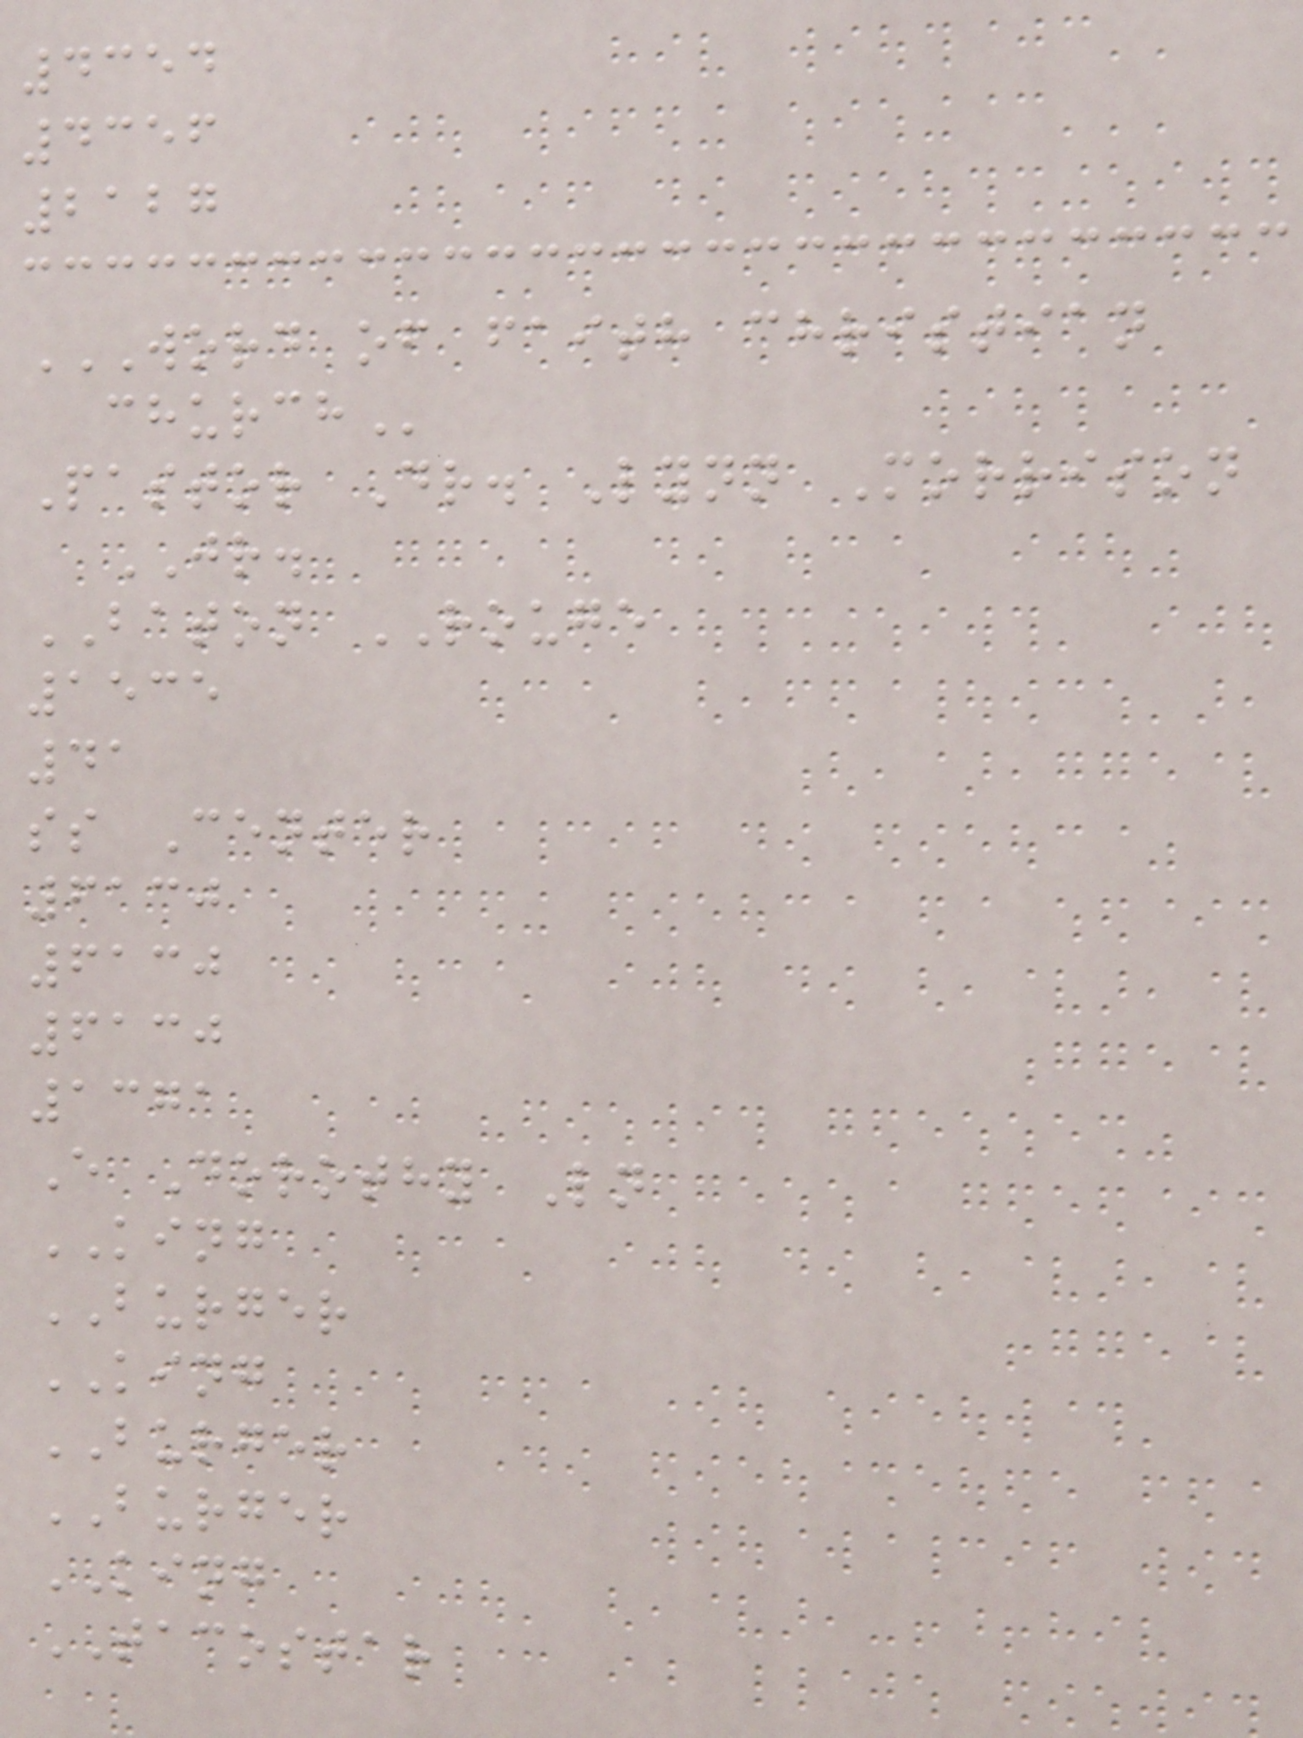4354
4356
2127
WORD OF FAITH CHRISTIAN
Pastor Dr. Lynn Morrison
JR.
BATON ROUGE
1535
41
ss Center
6130
6130
6130
1371
E Dorothy Ln
KING
BURGER
KING
BURGER
BURGER
KING
TACOSTAR
